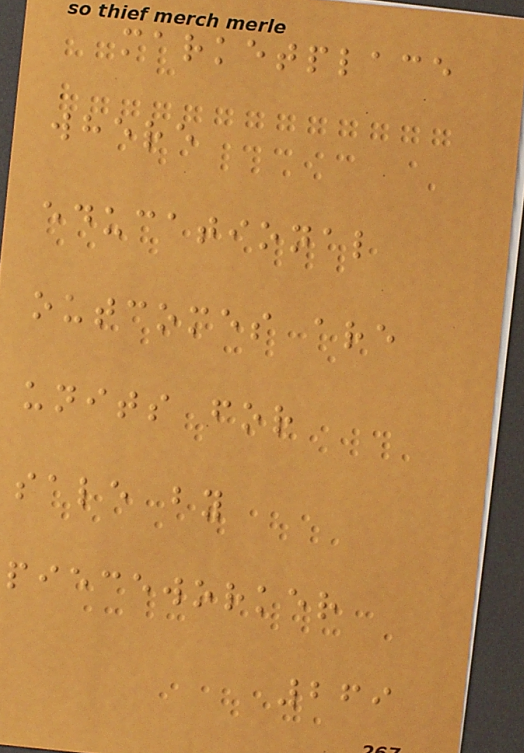marketplace
where
educational
outcomes are
units for
sale by
pieceworker
269
